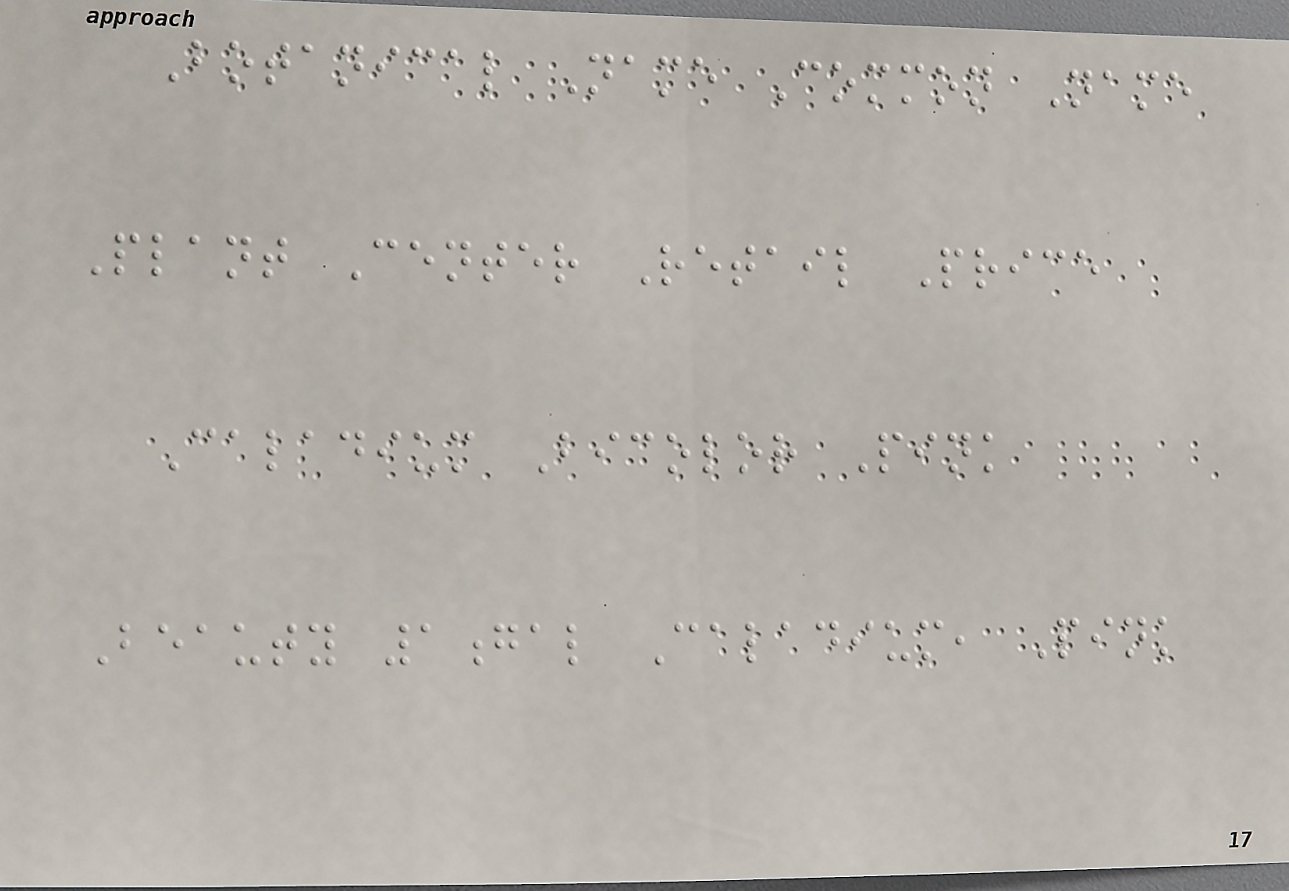Botanical Name Common Name
Plant Center Retail Price
Caladium Bicolor Pink
Beauty 1gal Caladium, Pink
